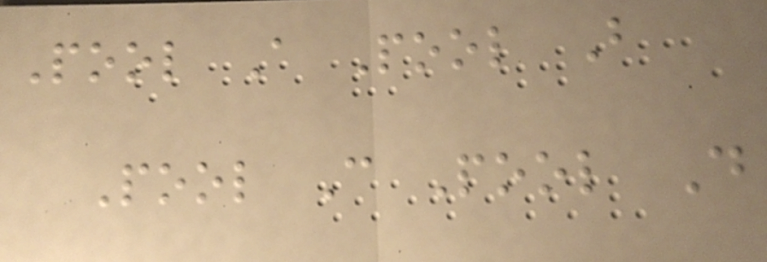Pool A Pool B
Pool C Pool D
